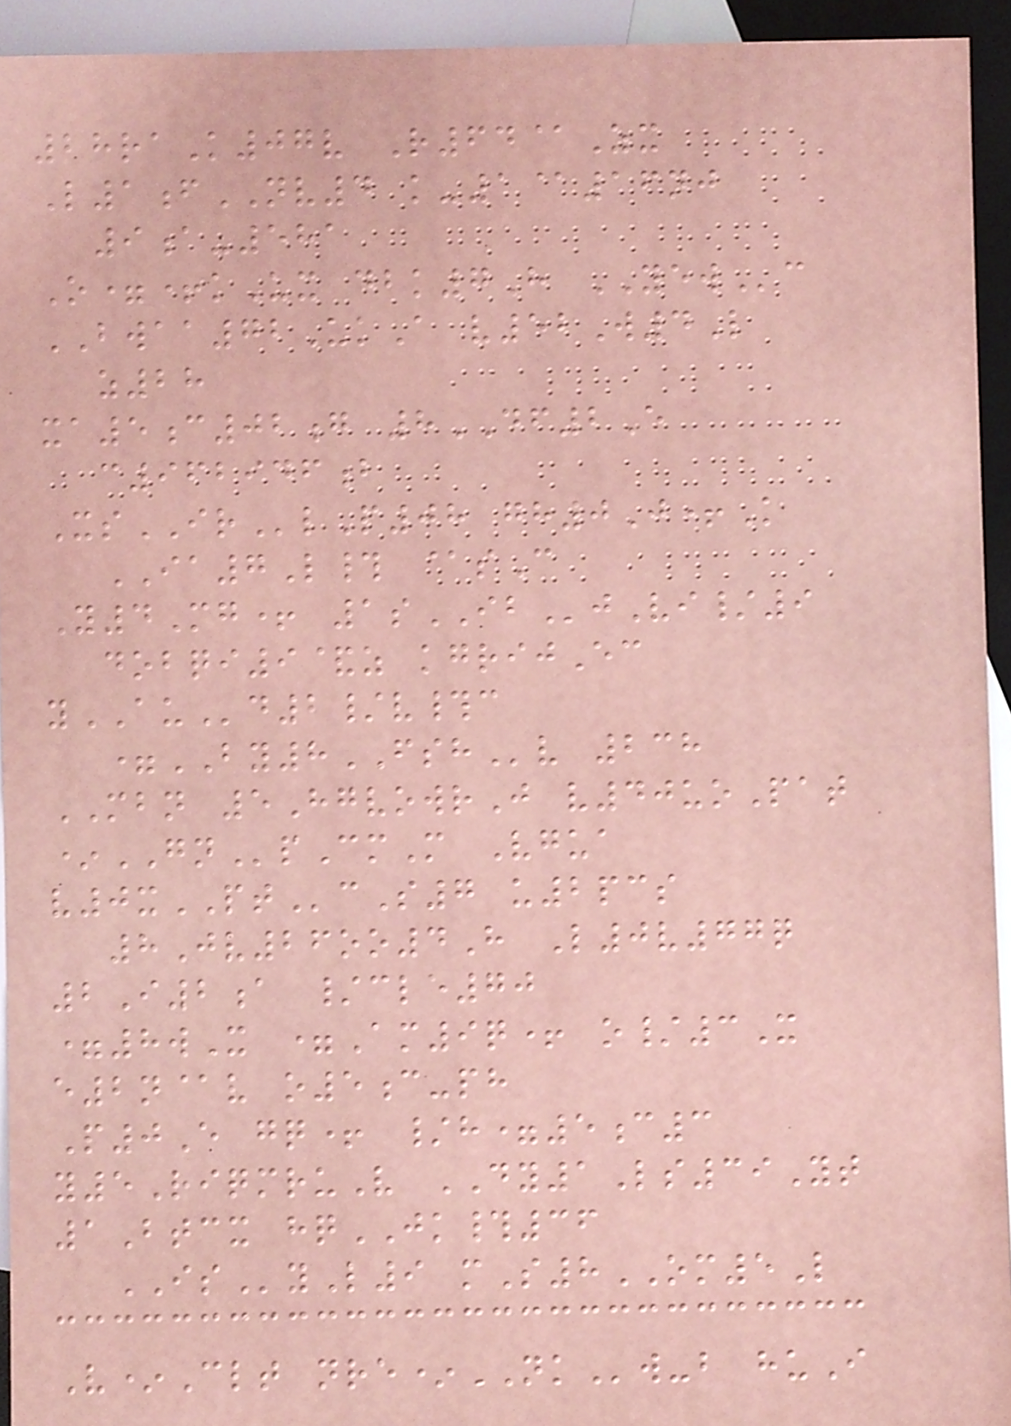28raK07v R64@Zx
L1fNV4 k-1@16nj
9a-581
O=+kUx dbk7H YEWc
BWAA72UkA v52W4L
z28
xa5c02g 8DF2E
c962946b
XsIRlP08 gh0J+K
IA7L# @sC
Y4Mg+ 1sIBjVi/9
dobqi9&z kgrijEc
yAUd2/v#c
=BY8FSHv 238
MBN 5HgvowrJ v40uoPat
*GNpCmM Vgua
v0xPTcS7 u2pcs
8Jv26oo4H L0v77q
2I2a /cle70
=8wX =Am9q+ o/3X
e2n@v o5c-ph
P0E gq+ /h=5c3
y5RiqmruV DY1Ls39Yt
1Btcx hqJK#36
ISyL9 mS8OM5L
V*Clt nre*NKw-b huI
